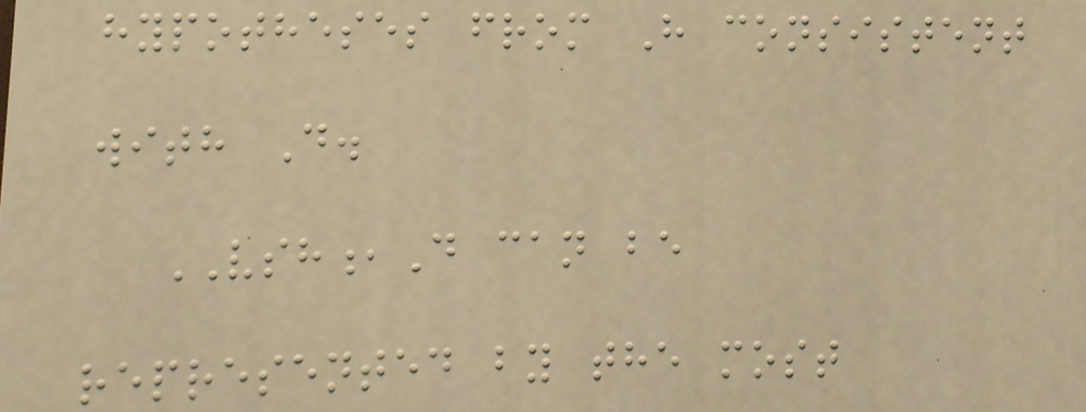hypotheses from H consistent
with D.
VSH,D can be
represented by the most
